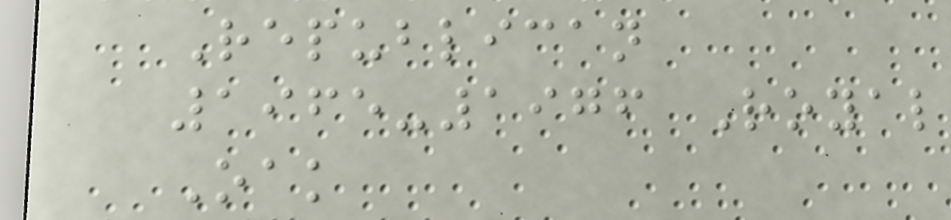Republican
1965-1976 Royal
Oak
